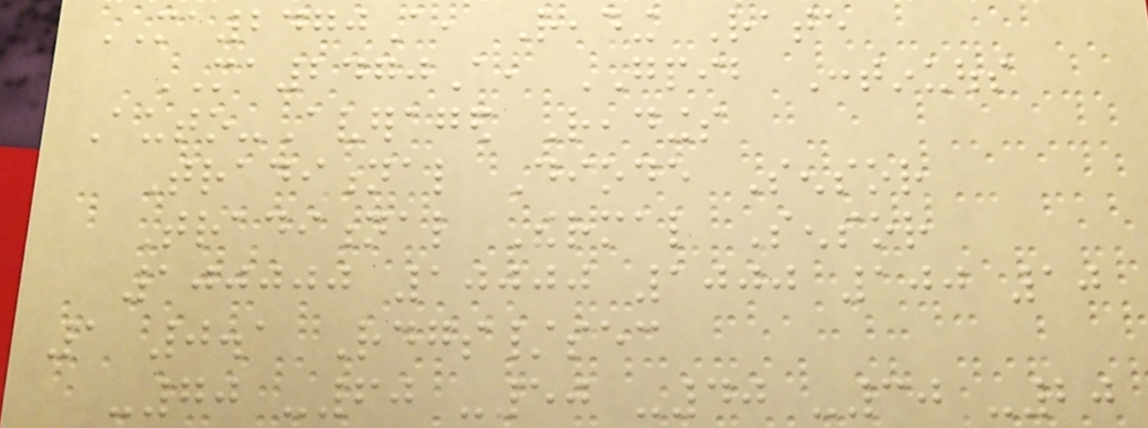MA2470A, Reading Rate
MA2470A, GPIB Continuous
Auto-Averaged Readings
Traditional Diode Sensor
Traditional Thermal Sensor
100000 10000 1000 100 10
1 0.1 Rdgs/sec
-70 -60 -50 -40 -30 -20
